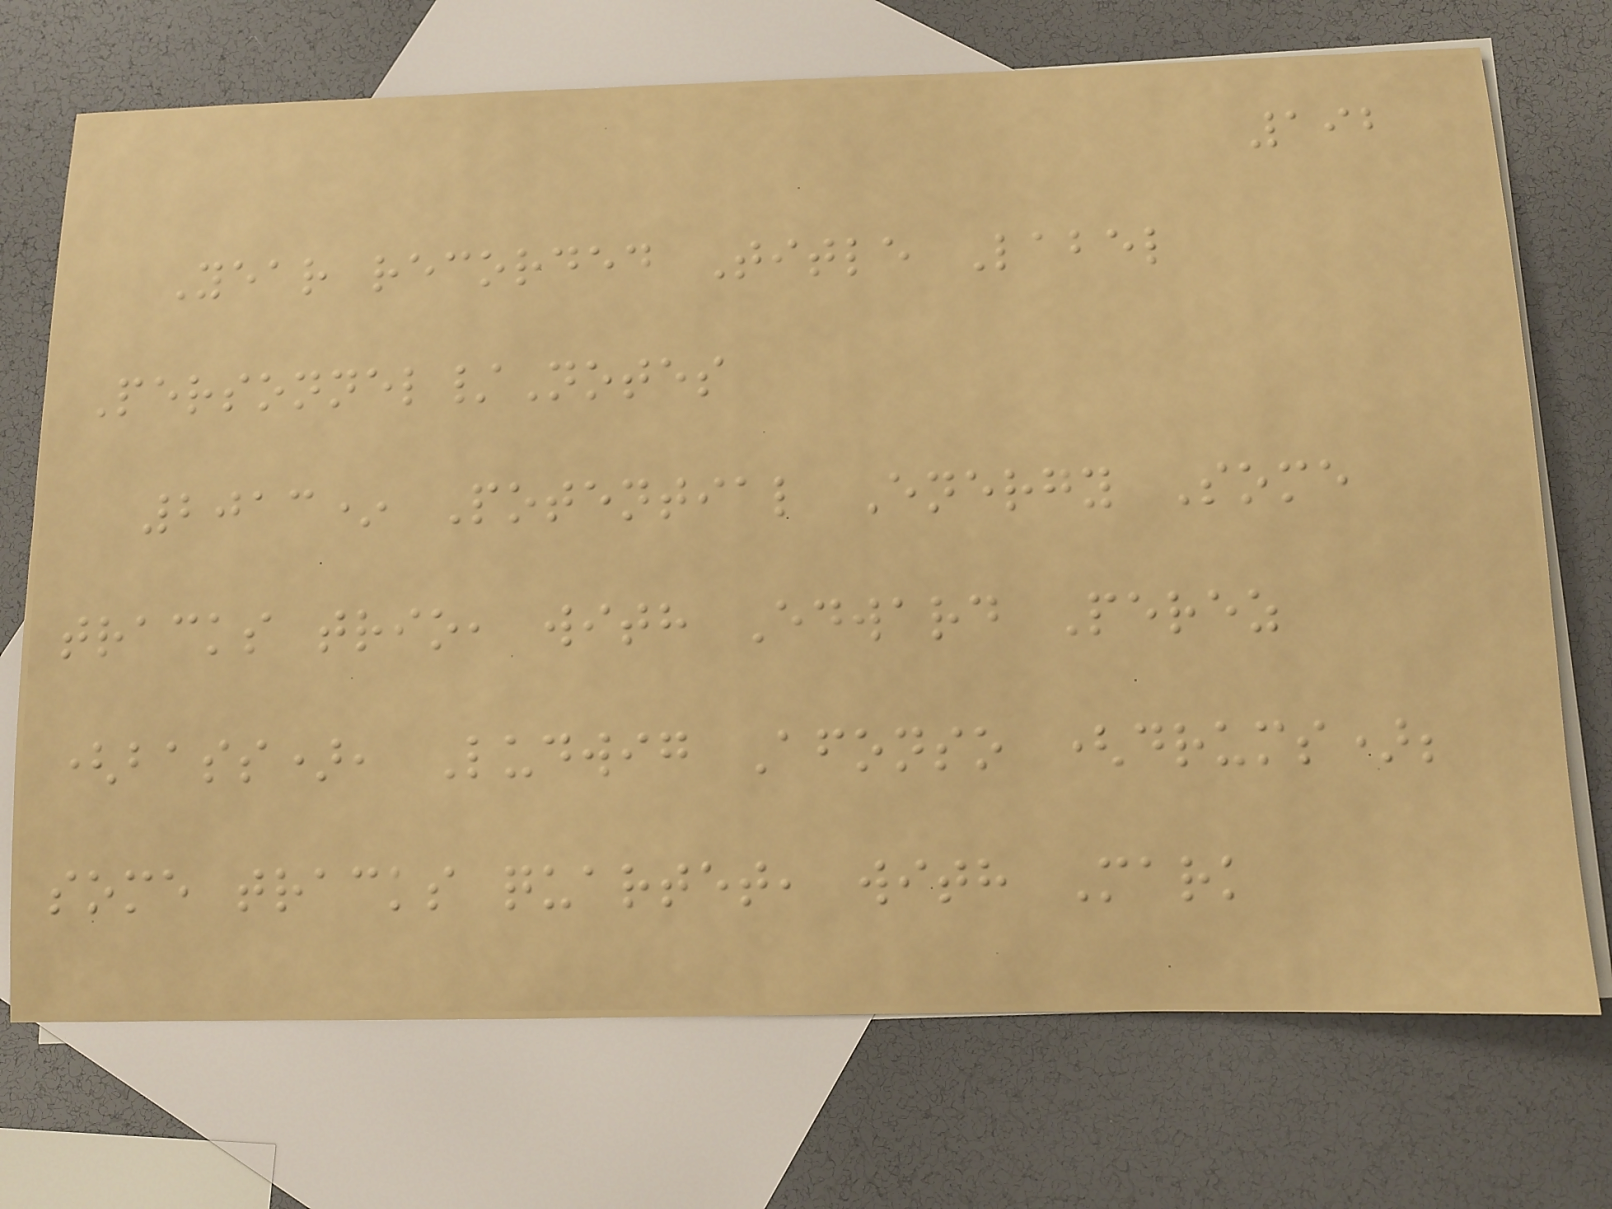192
Year recorded Title Label
Personnel/Notes
2013* Potential Energy Some
tracks trio, with Edward Perez
(bass), Ludwig Afonso (drums);
some tracks quartet, with Mark
